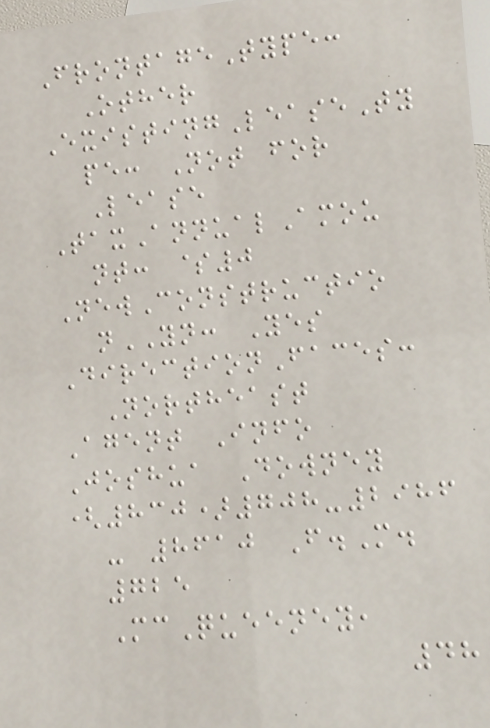FrontageType:
Other
ExistingLeaseTy
pe: Not for
Lease
TaxAnnualAmou
nt: $0
NewConstructio
nYN: Yes
DirectionFaces:
Northeast
Agent Info
Joshua Downey
(830)708-2986
- 8610 F.M.
725
McQueeney,
48
